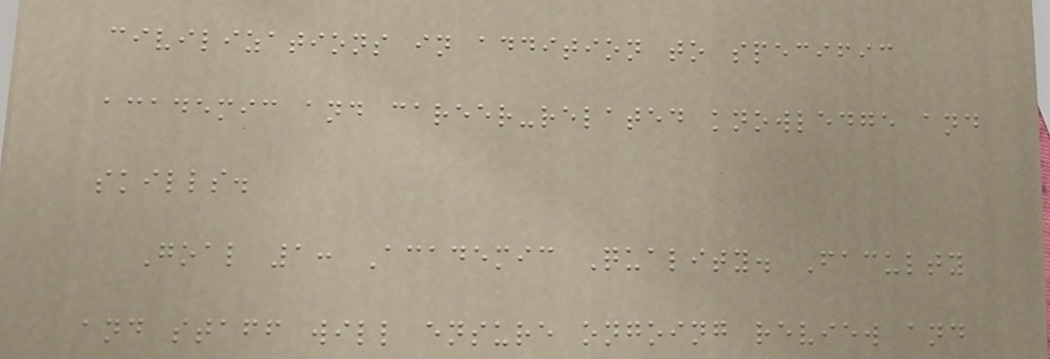civilizations in addition to specific
academic and career-related knowledge and
skills.
Goal 1: Academic Quality. Faculty
and staff will ensure ongoing review and
